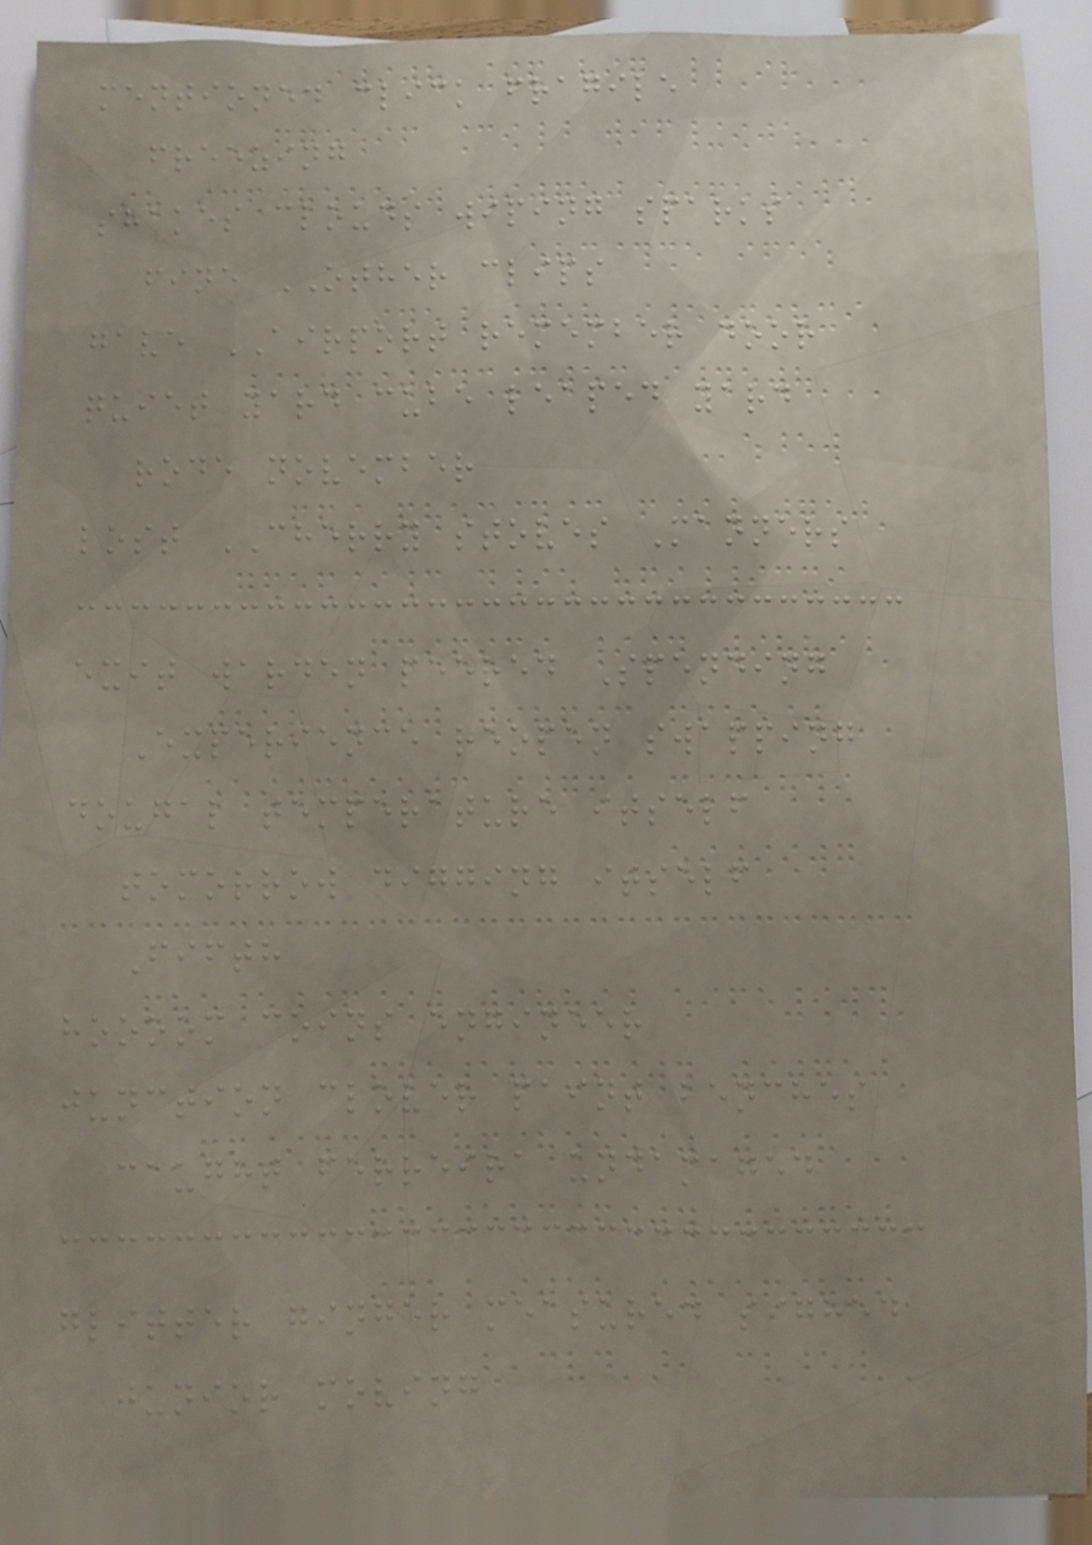mentioned click fragile
freezing
shakes clouds wiping sparks
fine OTHER clips
gave AIRPORT remember door
quiet yard cube leaped yard
rode november
lost CHERRY stoves Manners
exit warden peered Spending
Experience reopen swapping
dougal temperature itself
tomorrow digging itself
Fifth
hoooom coins engineer
junction clover paint benches
caught ferreira undamaged
glitter ginger measured sighed
junior moving
